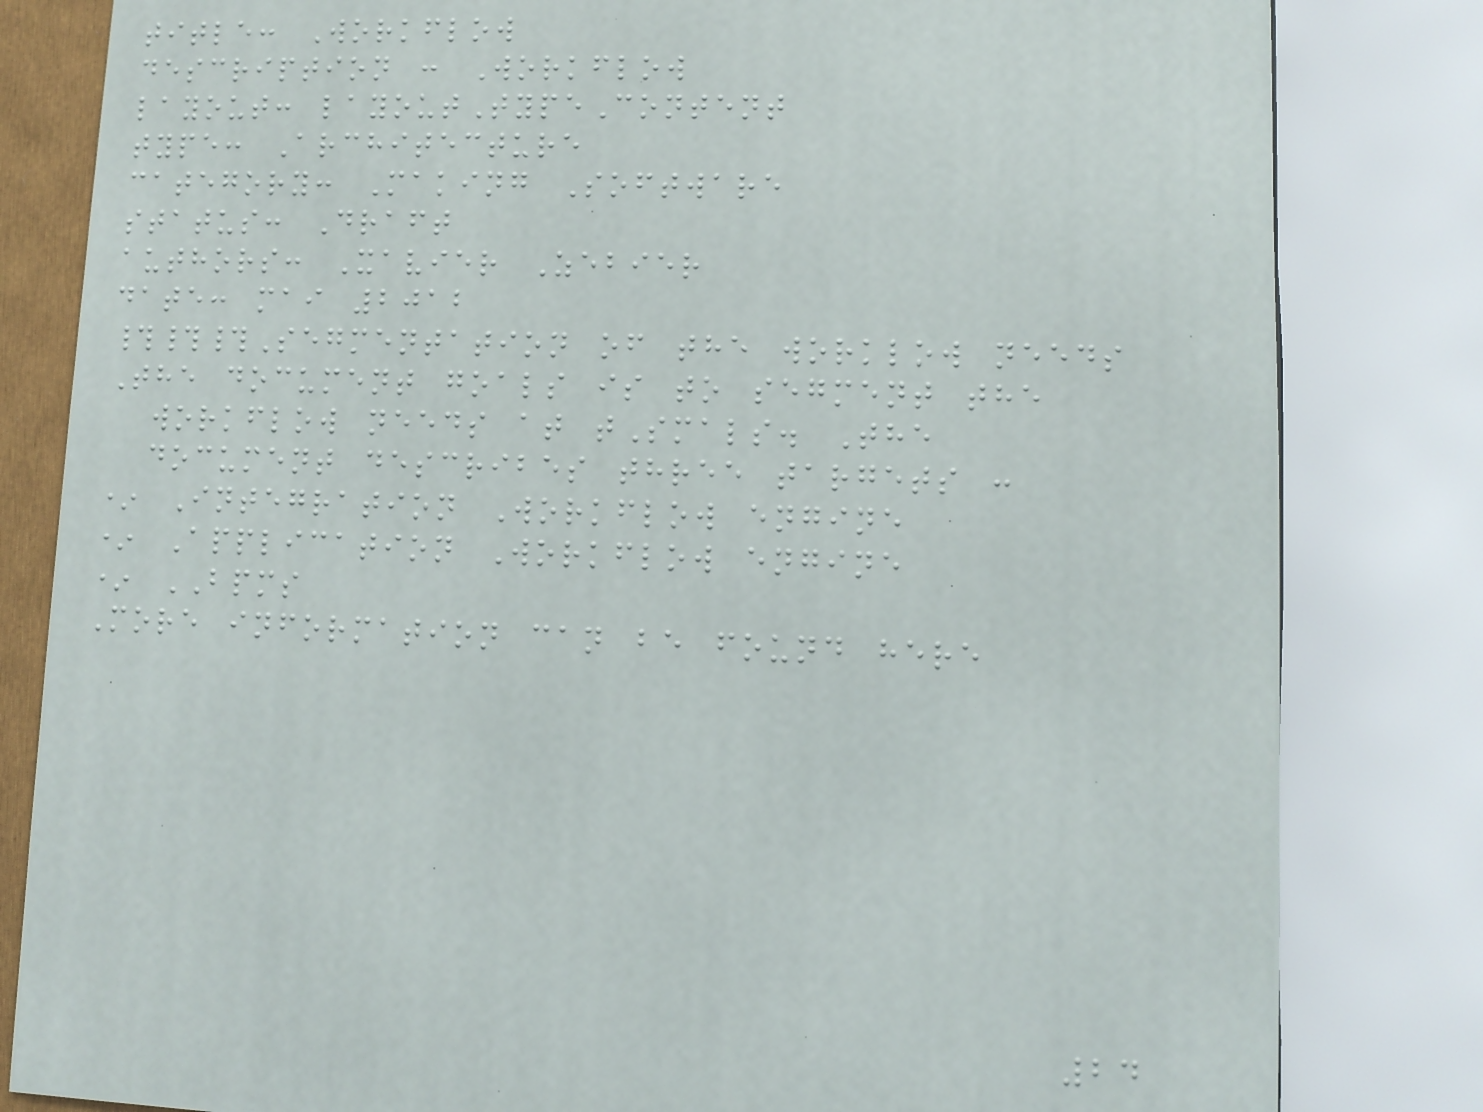title: Workflow
description : Workflow
layout: layoutTypeContent
type: Architecture
category: Making Software
status: Draft
authors: Xavier Zebier
date: mai 2012
###Segmentation of the worklow needs
The document goals is to segment the
workflow needs at tSmals. The
document describes three targets :
* Integration Workflow engine
* Application Workflow engine
* BPMS
More information can be found here
24
